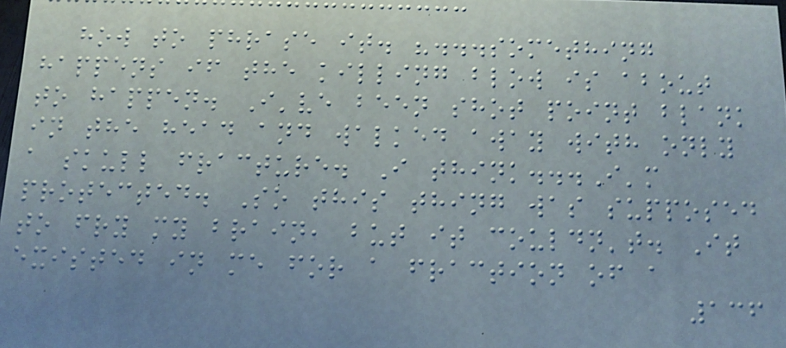how to phrase it. "...something
happens if the killing blow is about
to happen. I've been shot point blank
in the head and walked away with only
a skull fracture. I think...I'm
protected. So this thing was supposed
to fry my brain, but it couldn't. It
existed in me for a fraction of a
136
